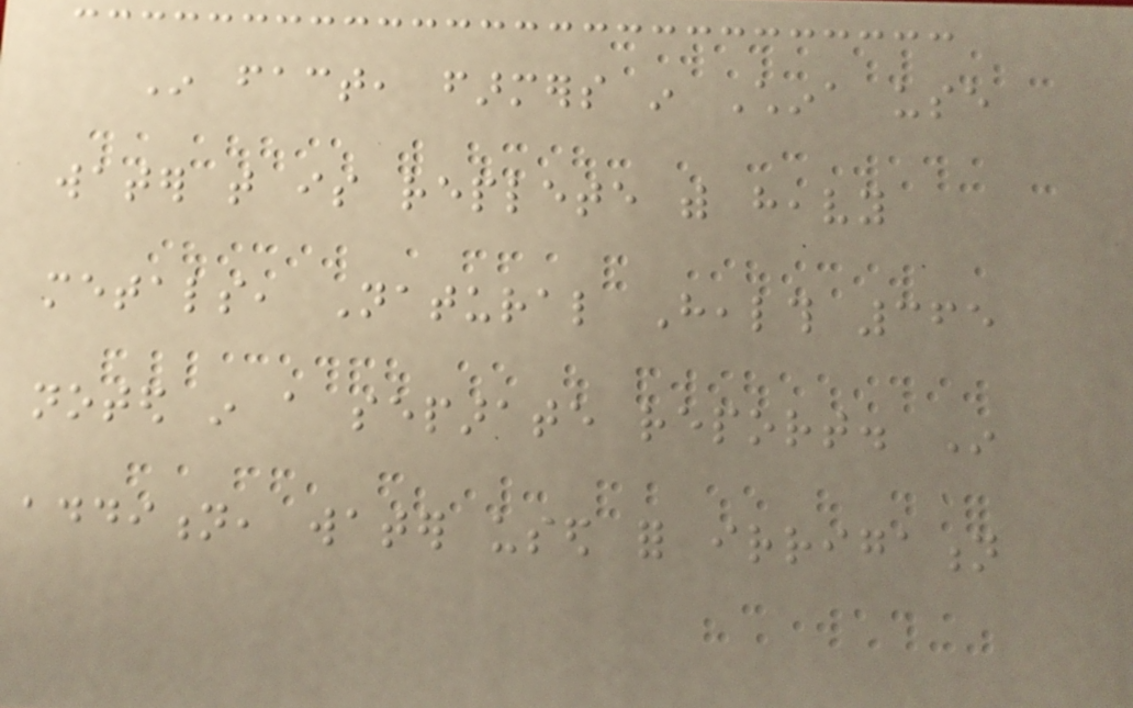In fact, farmers in China use
water that is replete with heavy
metals, Natural Health 365
noted in a separate report. In
addition, water used for irrigation
